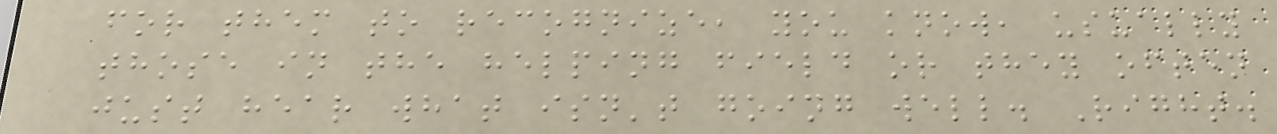for them to recognize, you know, usually
those in the helping field or they often
just hear what isn't going well. Right.
